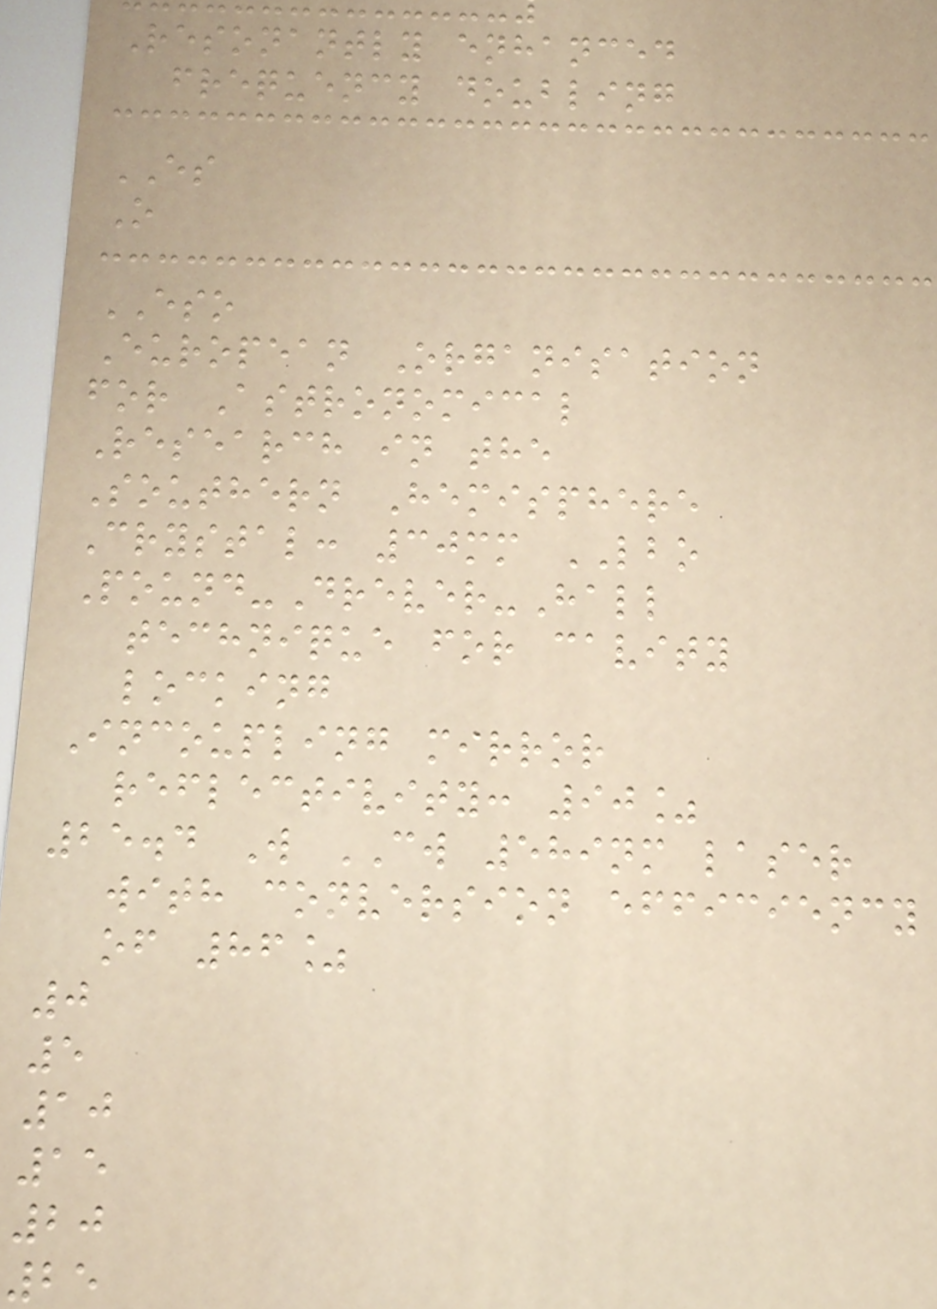Resonantly enhanced
frequency doubling
ES
O
ESO
European Organisation
for Astronomical
Research in the
Southern Hemisphere
Crystal: 30mm LBO
Pound-Drever-Hall
technique for cavity
locking
Incoupling mirror
reflectivity: 90%
25.4 W CW 589nm laser
with conversion efficiency
of 86%
0
5
10
15
20
25
